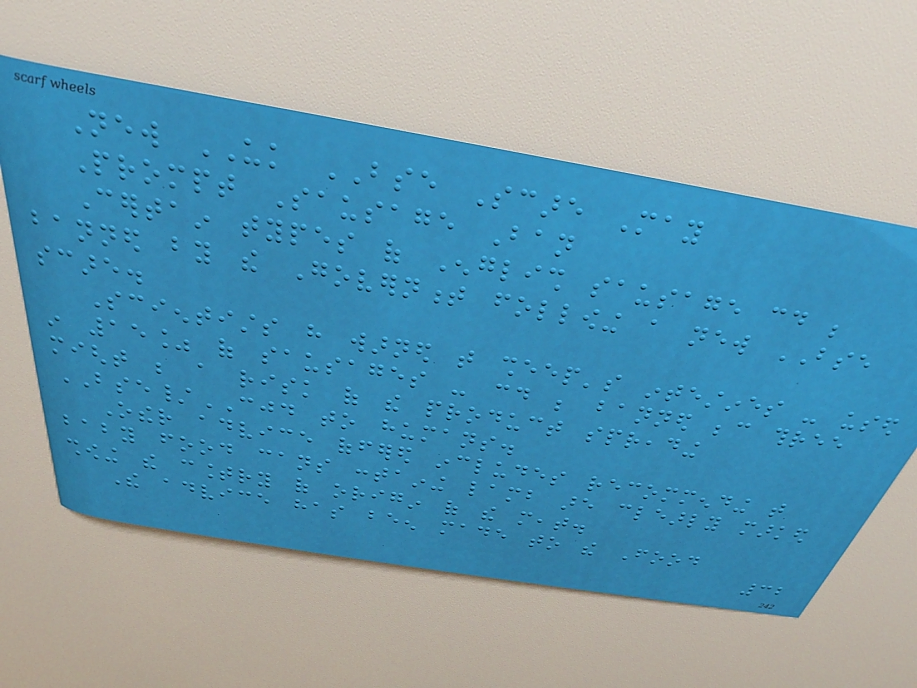New UK BSE Scare May
Prompt Sausage Ban
Certain types of English sausage could be
banned by the Government following a new BSE
scare.
Scientists have warned that sheep's intestines - used
in 15% of sausages - could be banned because three
might be a risk of the product spreading
BSE/CJD to humans.
Other advice offered includes recommending that
baby food cans containing lamb are clearly marked
showing the country of origin of the meat.
The advice has been made to the Food
32
